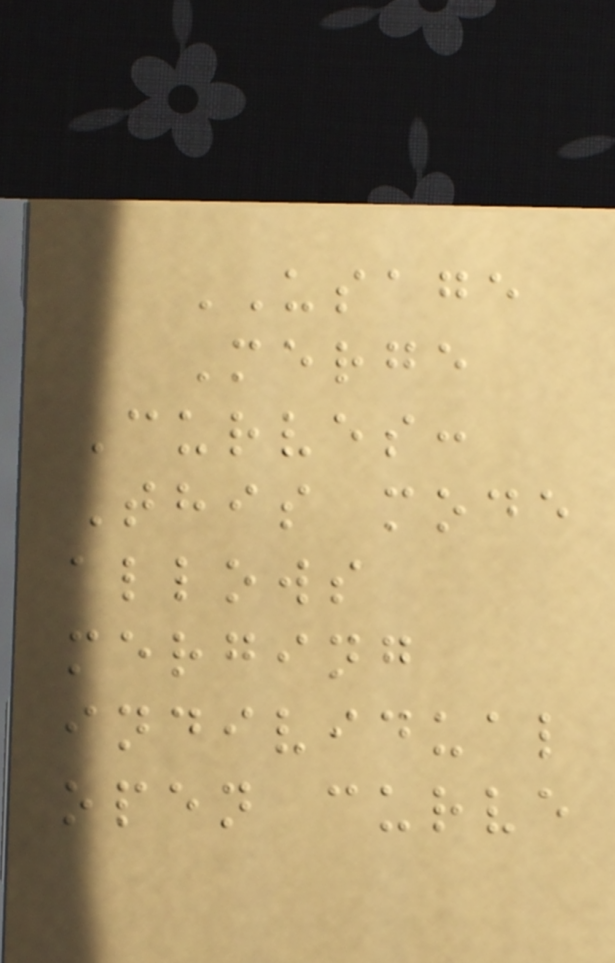USAGE
Merge
Curves:
This mode
allows
merging
individual
open curve
